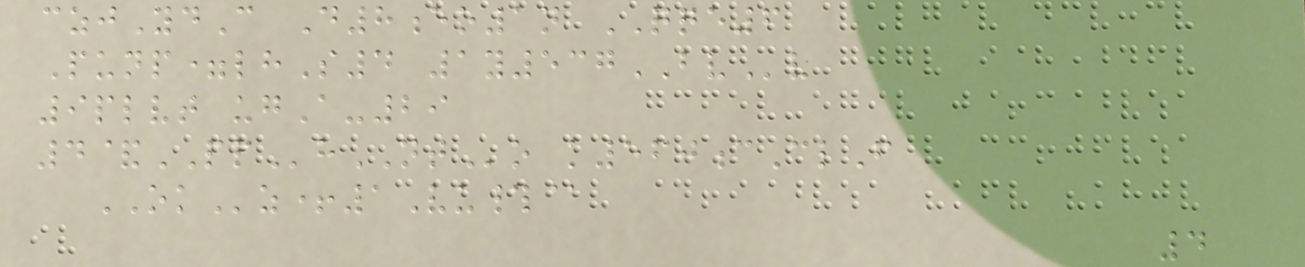czjYdC D8eo1n QQE6
Punp=lhS4 1y537BVv
9plvt ugA-29
4&PPhNTo k560cClF
OKz+1Vu#@
4
